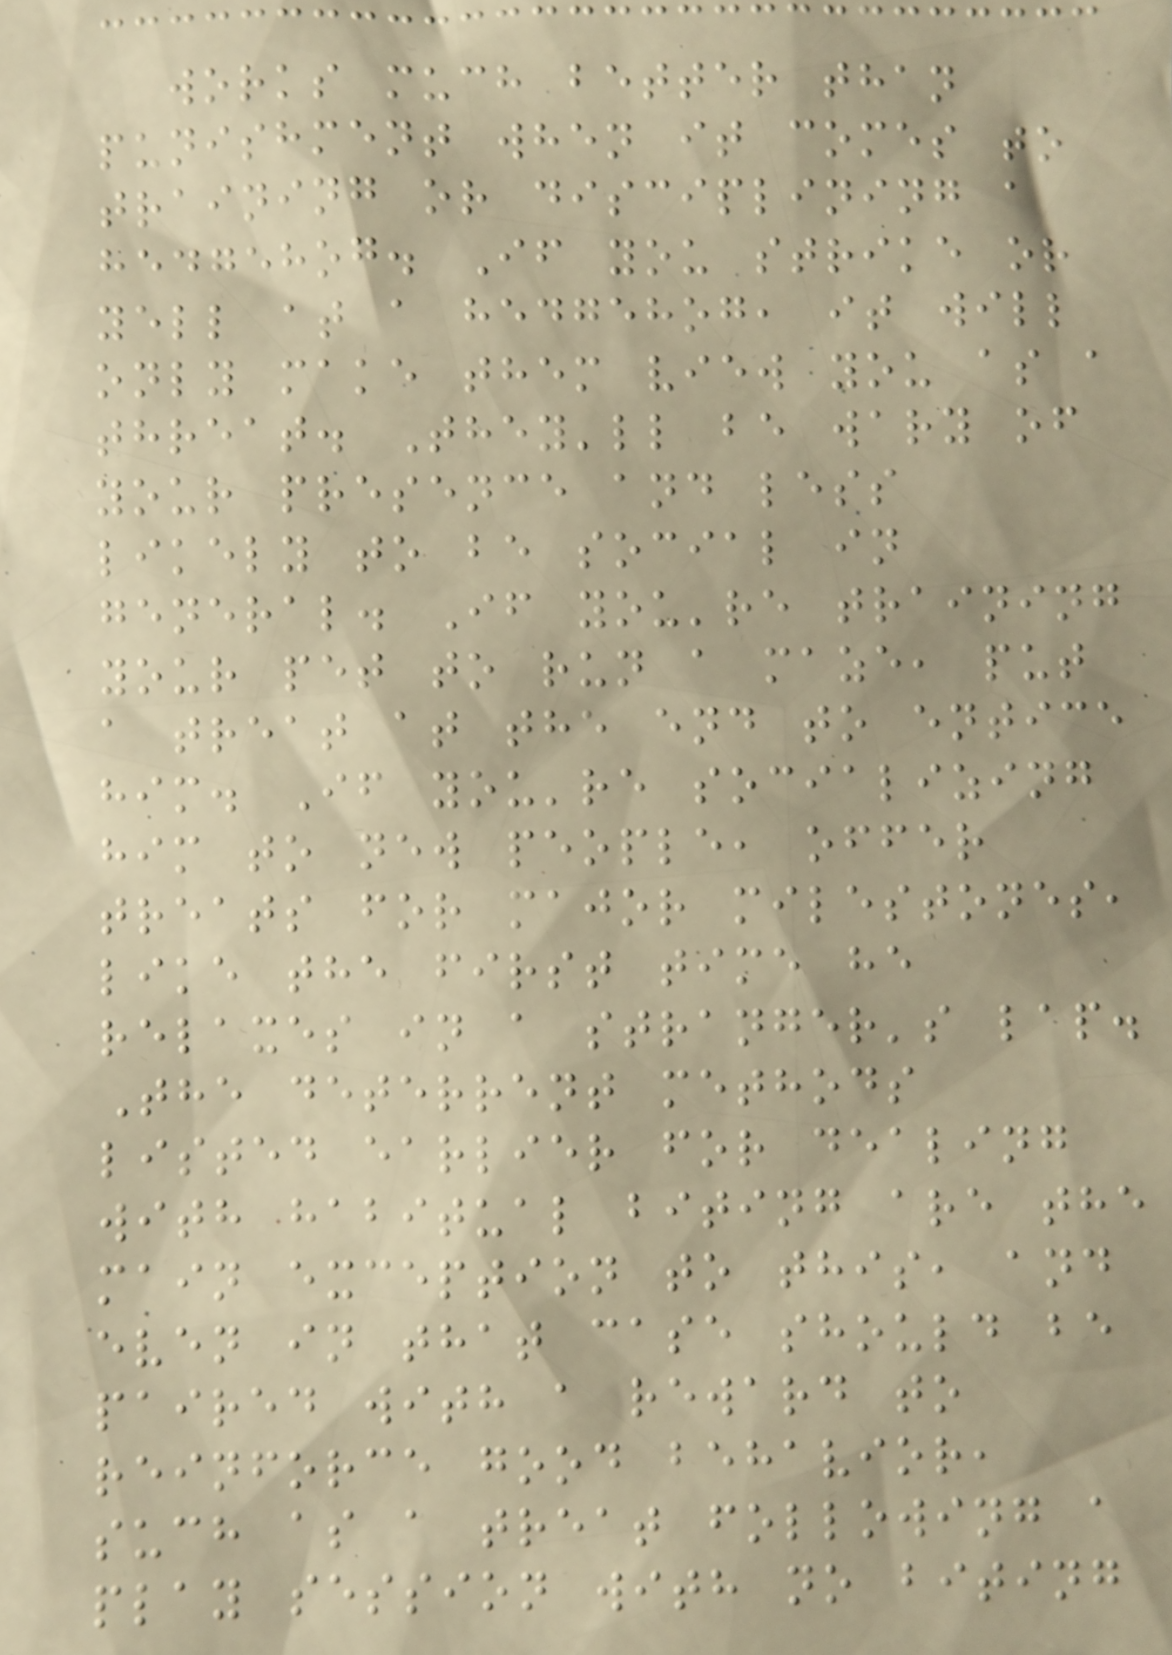works much better than
punishment when it comes to
training or disciplining a
hedgehog. If you strike or
yell at a hedgehog, it will
only make them view you as a
threat. They'll be wary of
your presence and less
likely to be social in
general. If you're training
your pet to run a maze, put
a treat at the end to entice
him. If you're socializing
him to new people, offer
treats for major milestones,
like the first time he
relaxes in a stranger's lap.
The deterrent methods
listed earlier for dealing
with habitual biting are the
main exception to this, and
even in that case should be
paired with a reward to
reinforce good behavior,
such as a treat following a
play session with no biting
